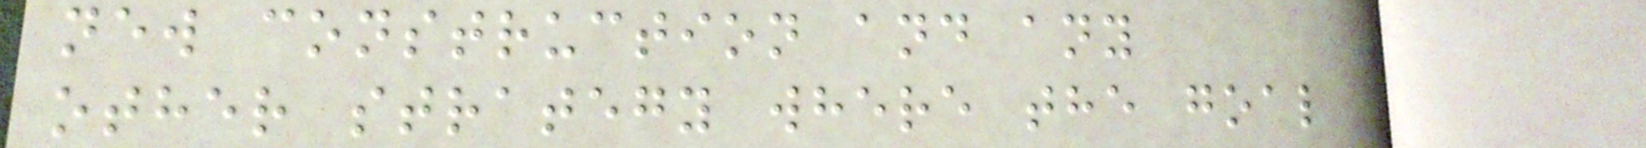new construction and any
other strategy where the goal
